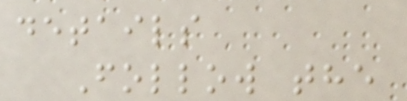details
Follow the
